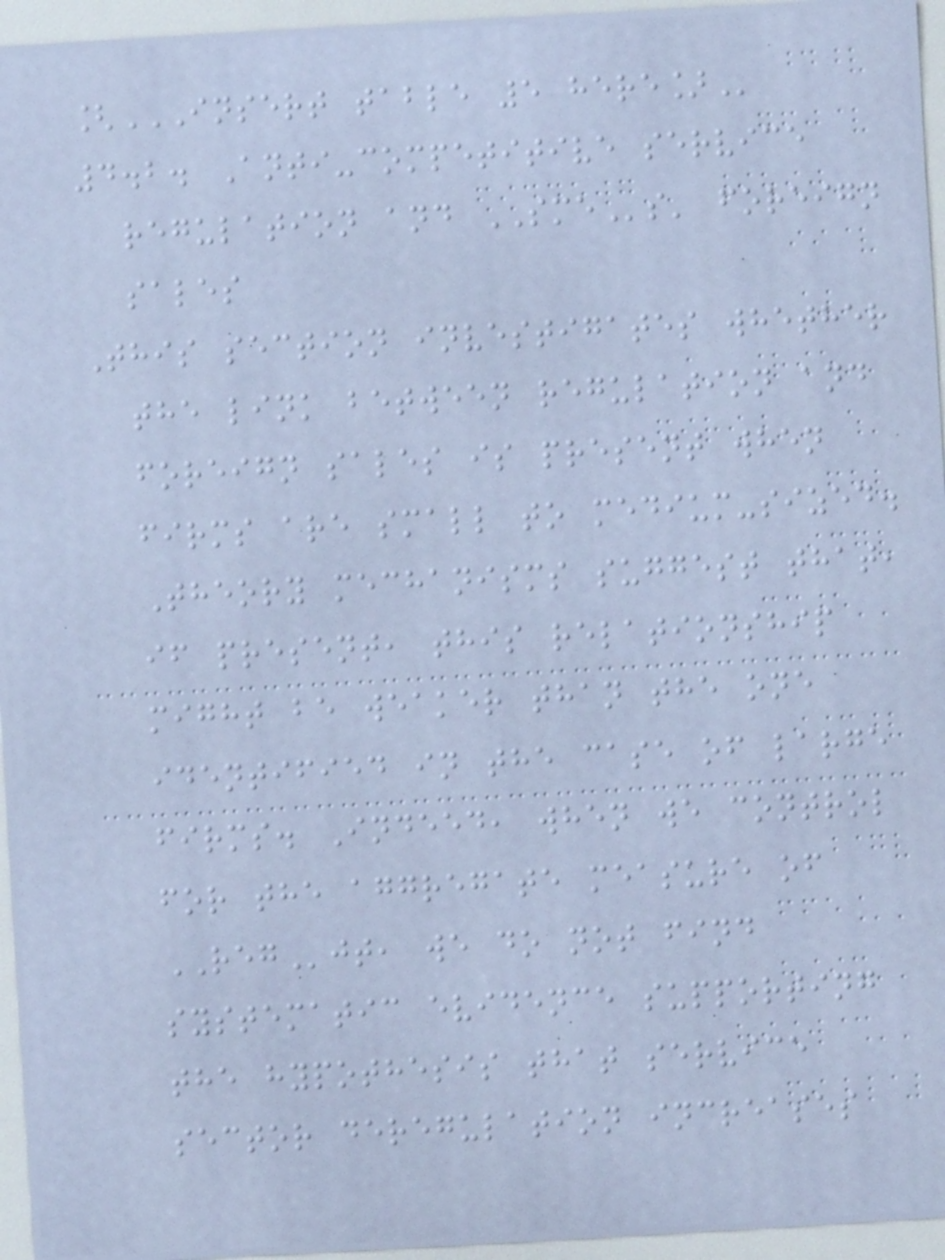[INSERT TABLE 5 HERE]
4.2. Anti-competitive service
regulation and SMEs' foreign
sales
This section investigates whether
the link between regulation and
foreign sales is present when
firms are small to medium-sized.
Theory mechanisms suggest that,
if present, this relationship
might be weaker than the one
identified in the case of large
firms. Indeed, when we control
for the aggregate measure of
REGjt, we do not find
systematic evidence supporting
the hypothesis that service
sector deregulation increases
